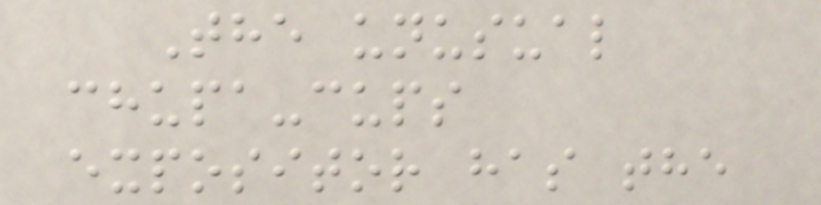The unusual
chupa-cups
expositor has the
